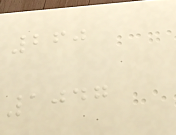260
1047
